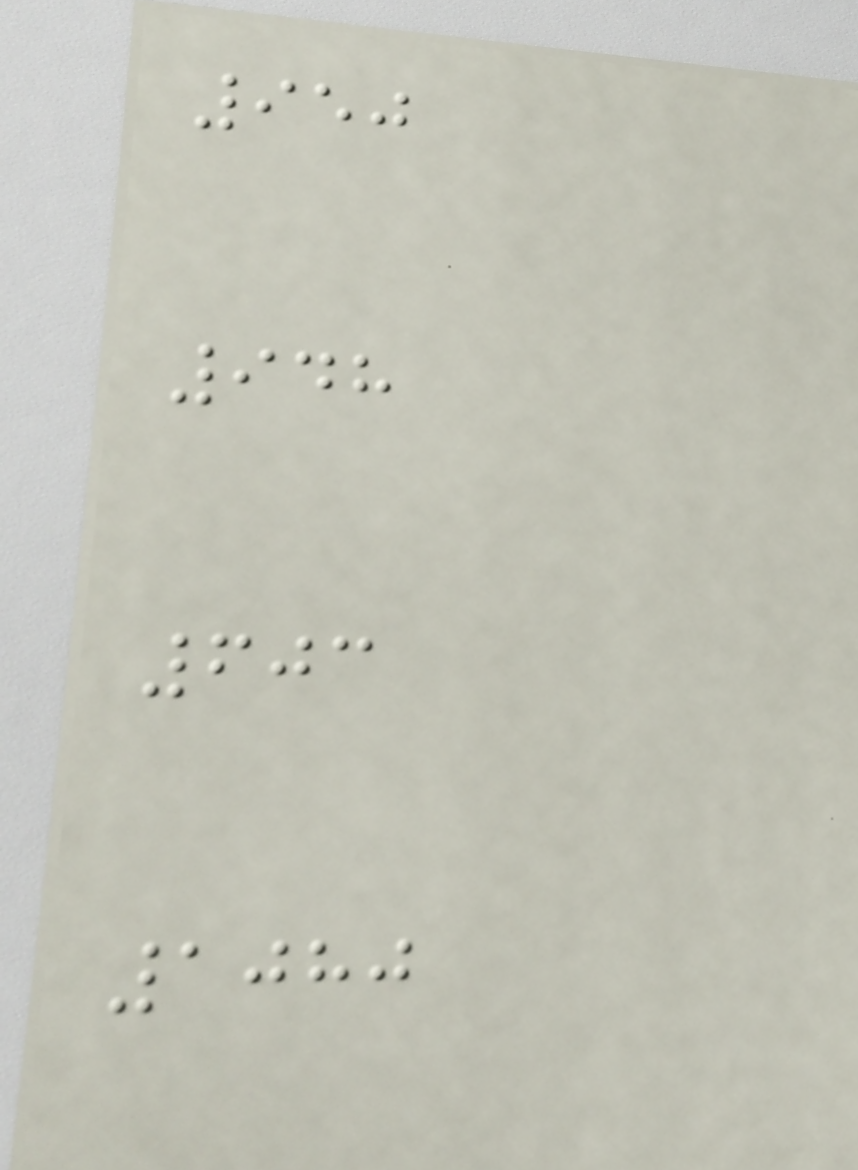950
948
603
1080
